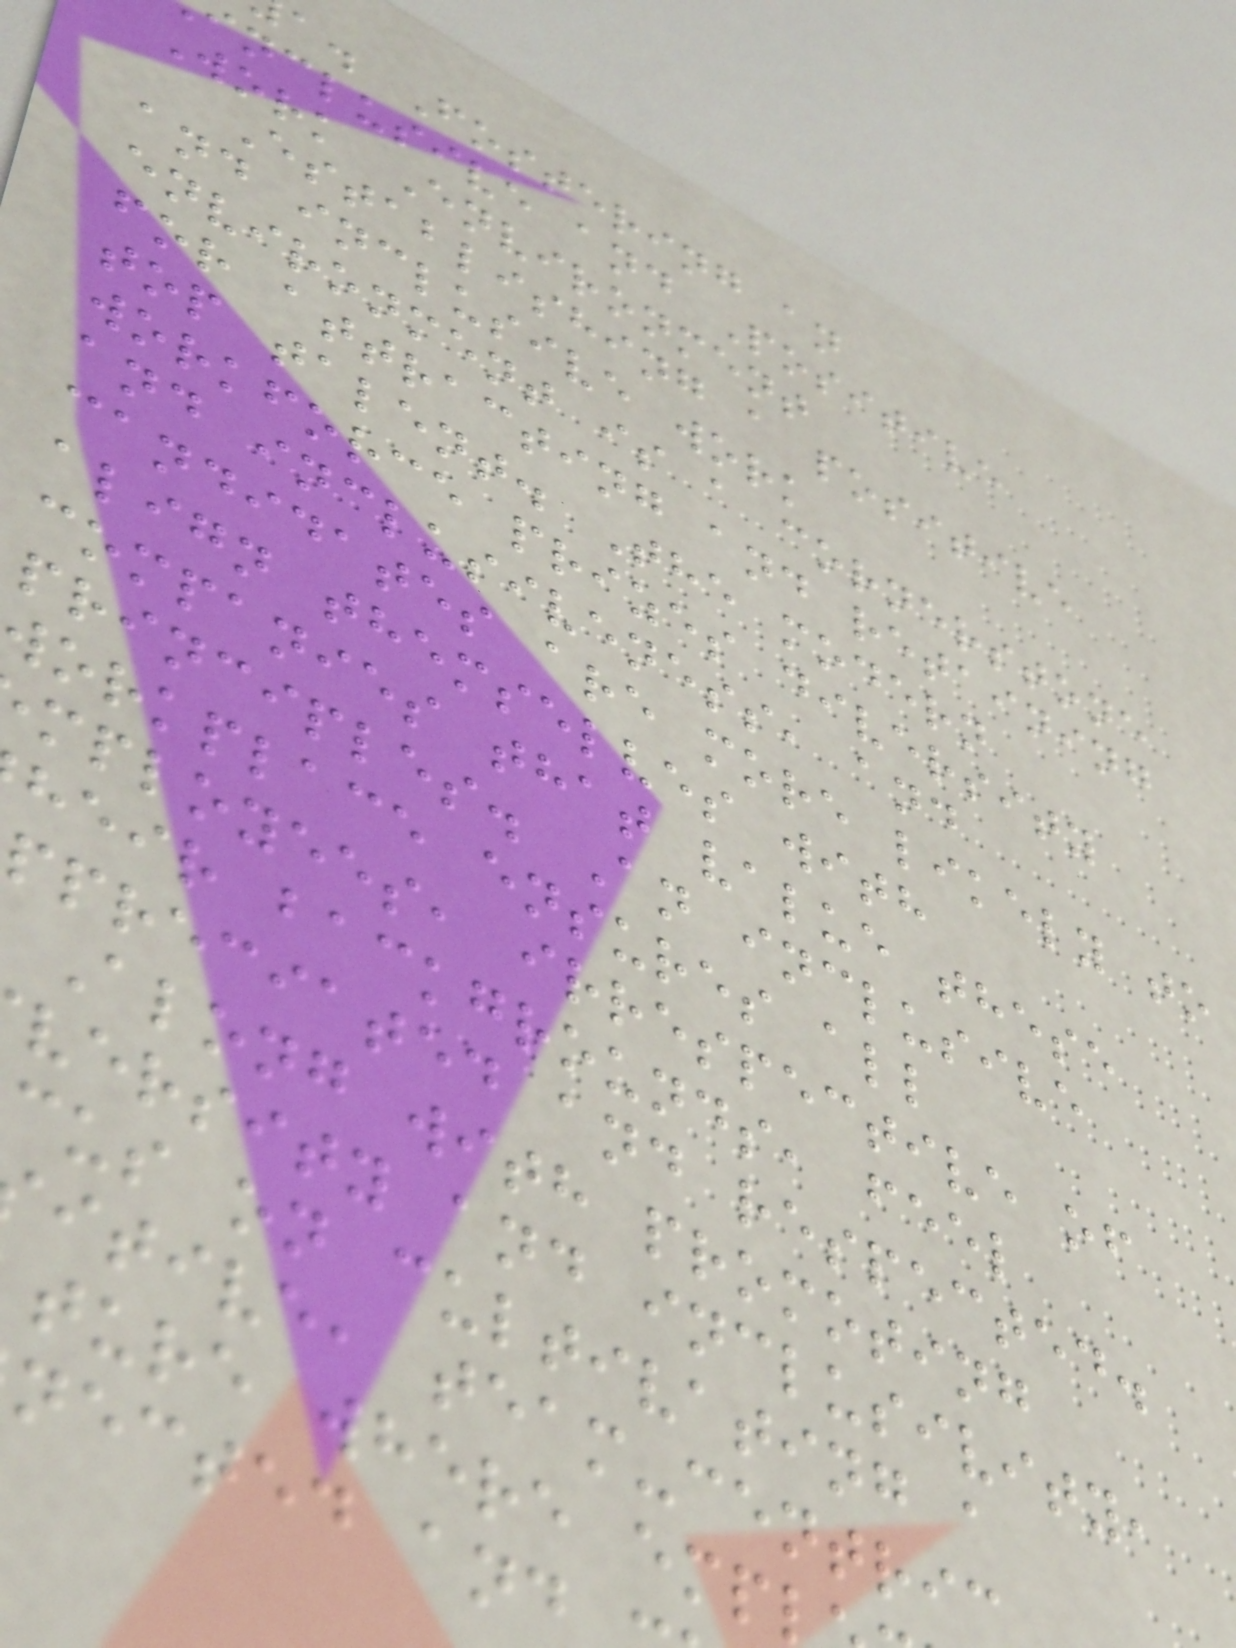a. Fostering an
inclusive and Positive
Work Environment
Establishing a positive
and inclusive work
environment is a cornerstone
for attracting and retaining
top talent. The modern
workforce prizes diversity
and inclusiveness, and
candidates are more likely to
align themselves with
companies that value these
principles. An inclusive
workplace ensures all
mployees, irrespective of
heir backgrounds, feel
ppreciated and respected.
Along with promoting
versity and inclusivity,
cus on cultivating a
itive, team-centric
ture where emp
nected and
